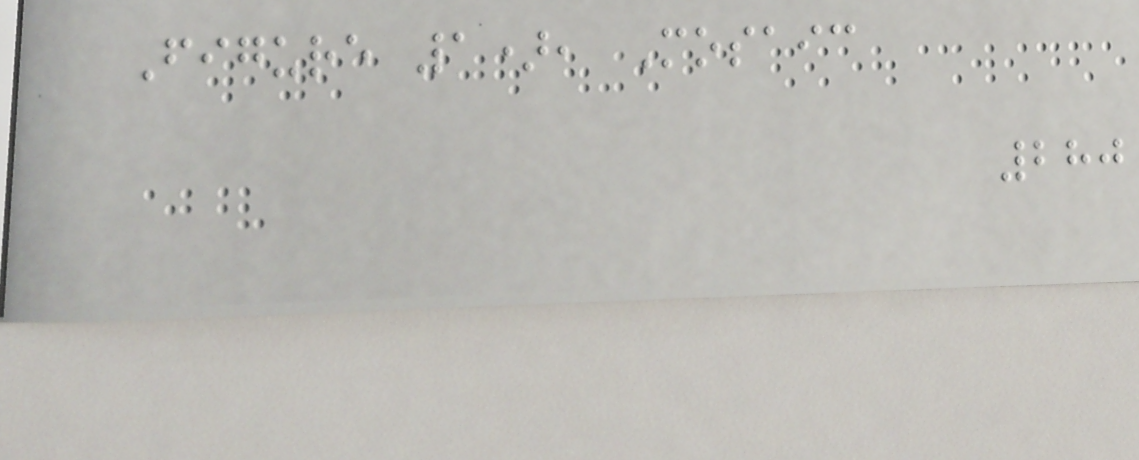Figure 1), Mosaic
280
